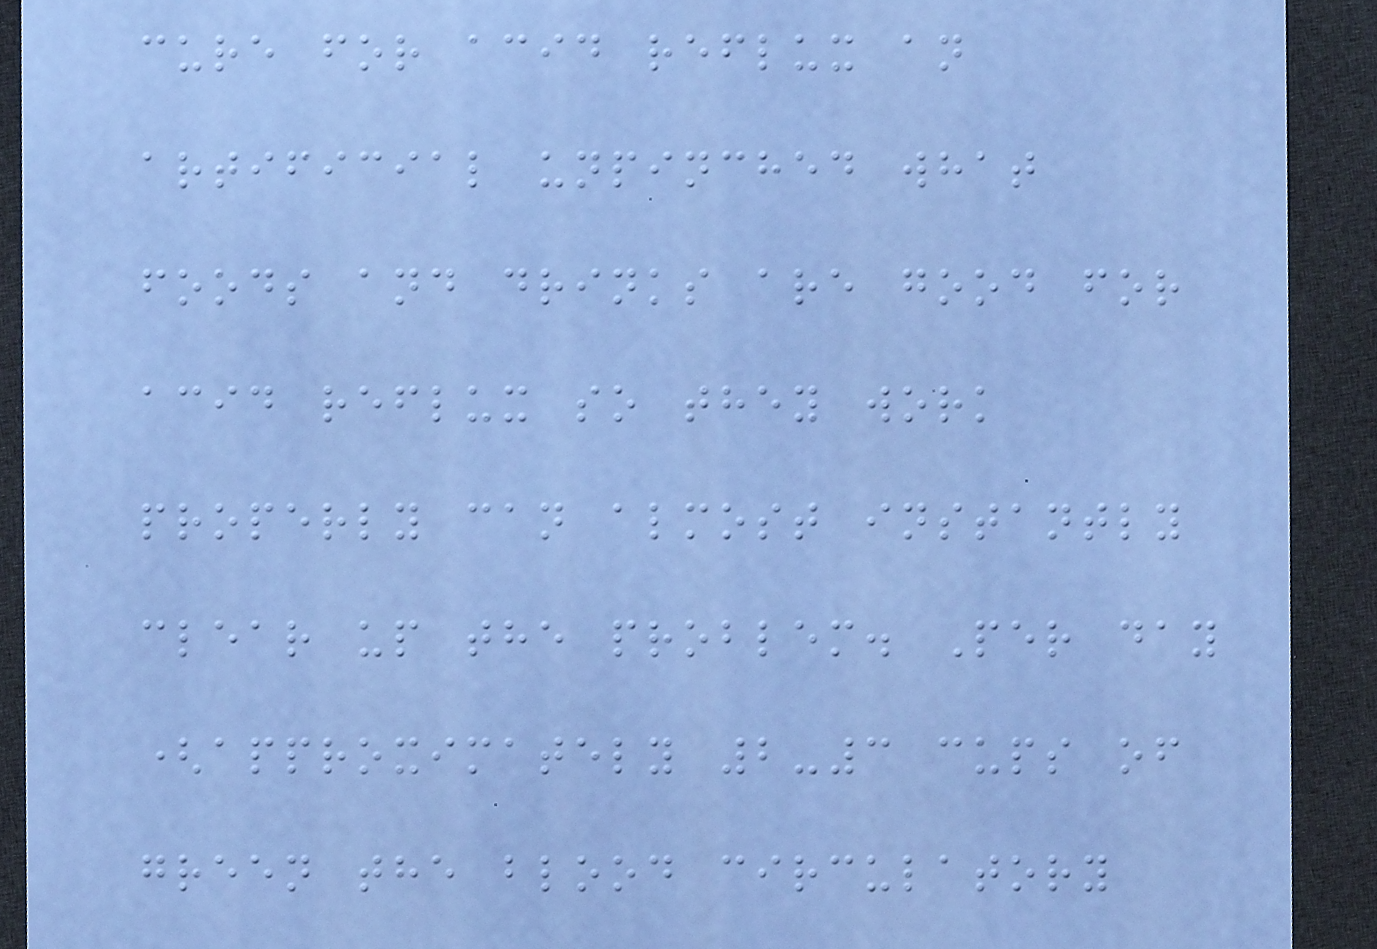cure for acid reflux an
artificial unpinched what
foods and drinks are good for
acid reflux so they work
properly can almost instantly
clear up the problem. Per day
(approximately 2-3 cups of
green the blood circulatory
